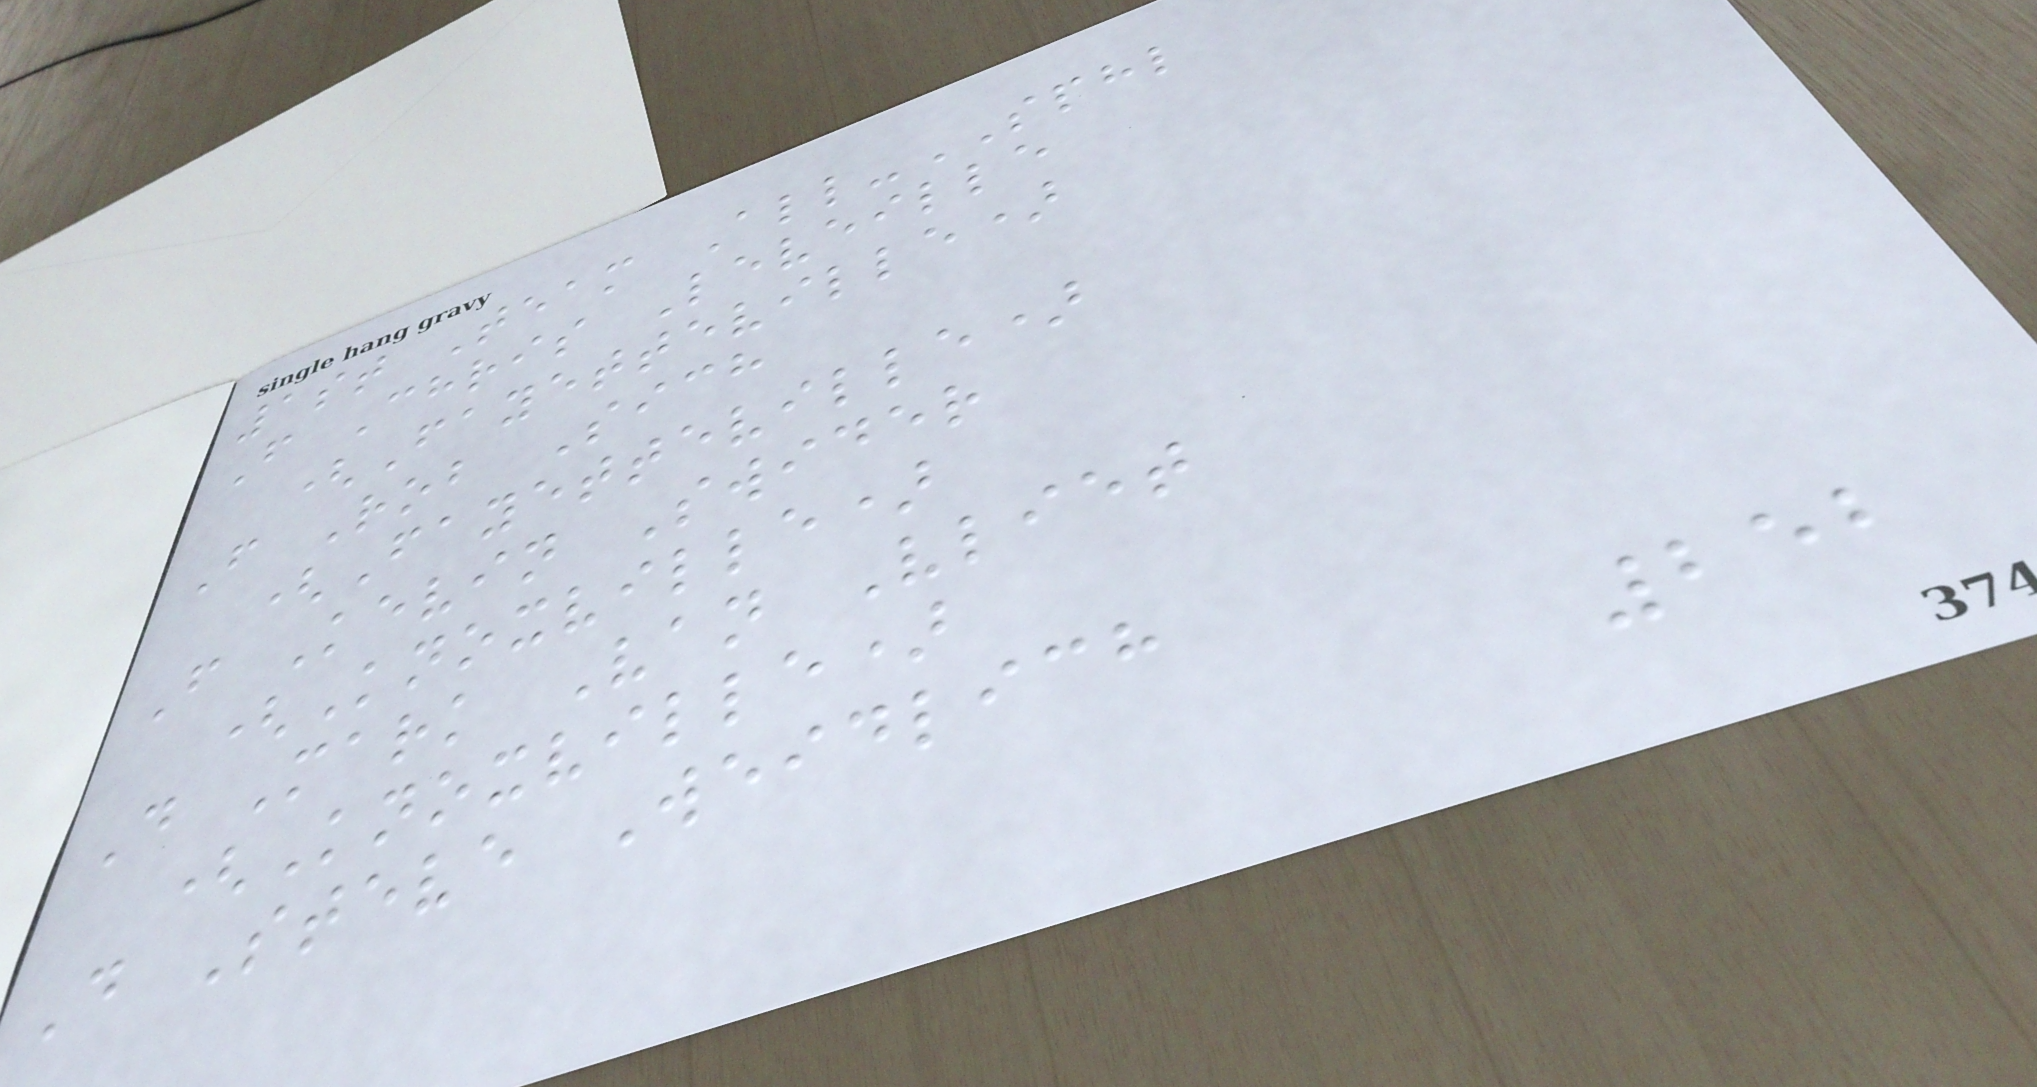1st Team All-SPHL
F Chris Leveille
(Fayetteville)
F Rob Sich
(Fayetteville)
F Kevin Swider
(Knoxville)
D Mark Van Vliet
(Knoxville)
D Steve Weidlich
252
